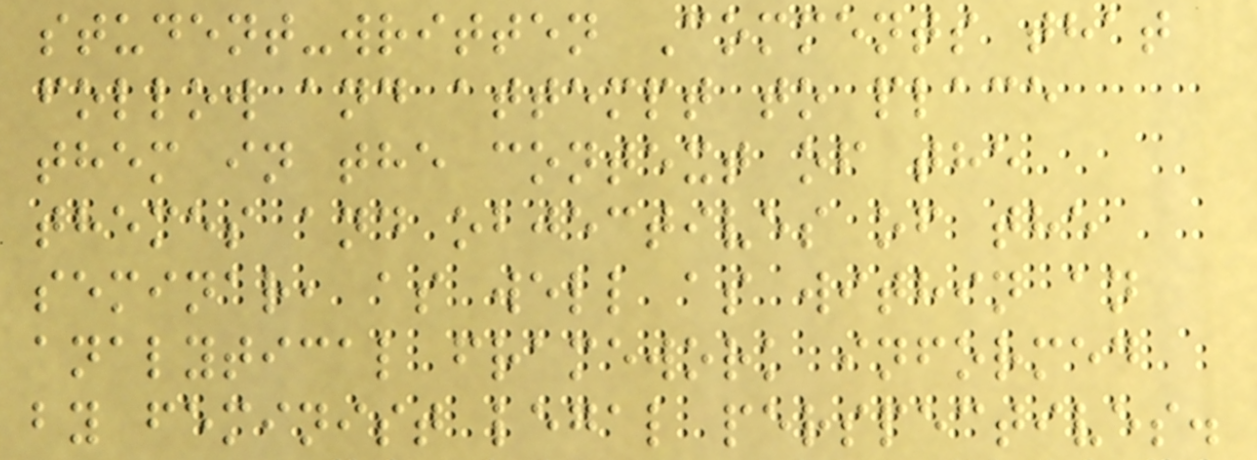student-written Comments that
follow and attempt to place
them in the context of the
themes and objectives of the
seminar, as well as within an
analytical framework informed
by feminist legal perspectives.
